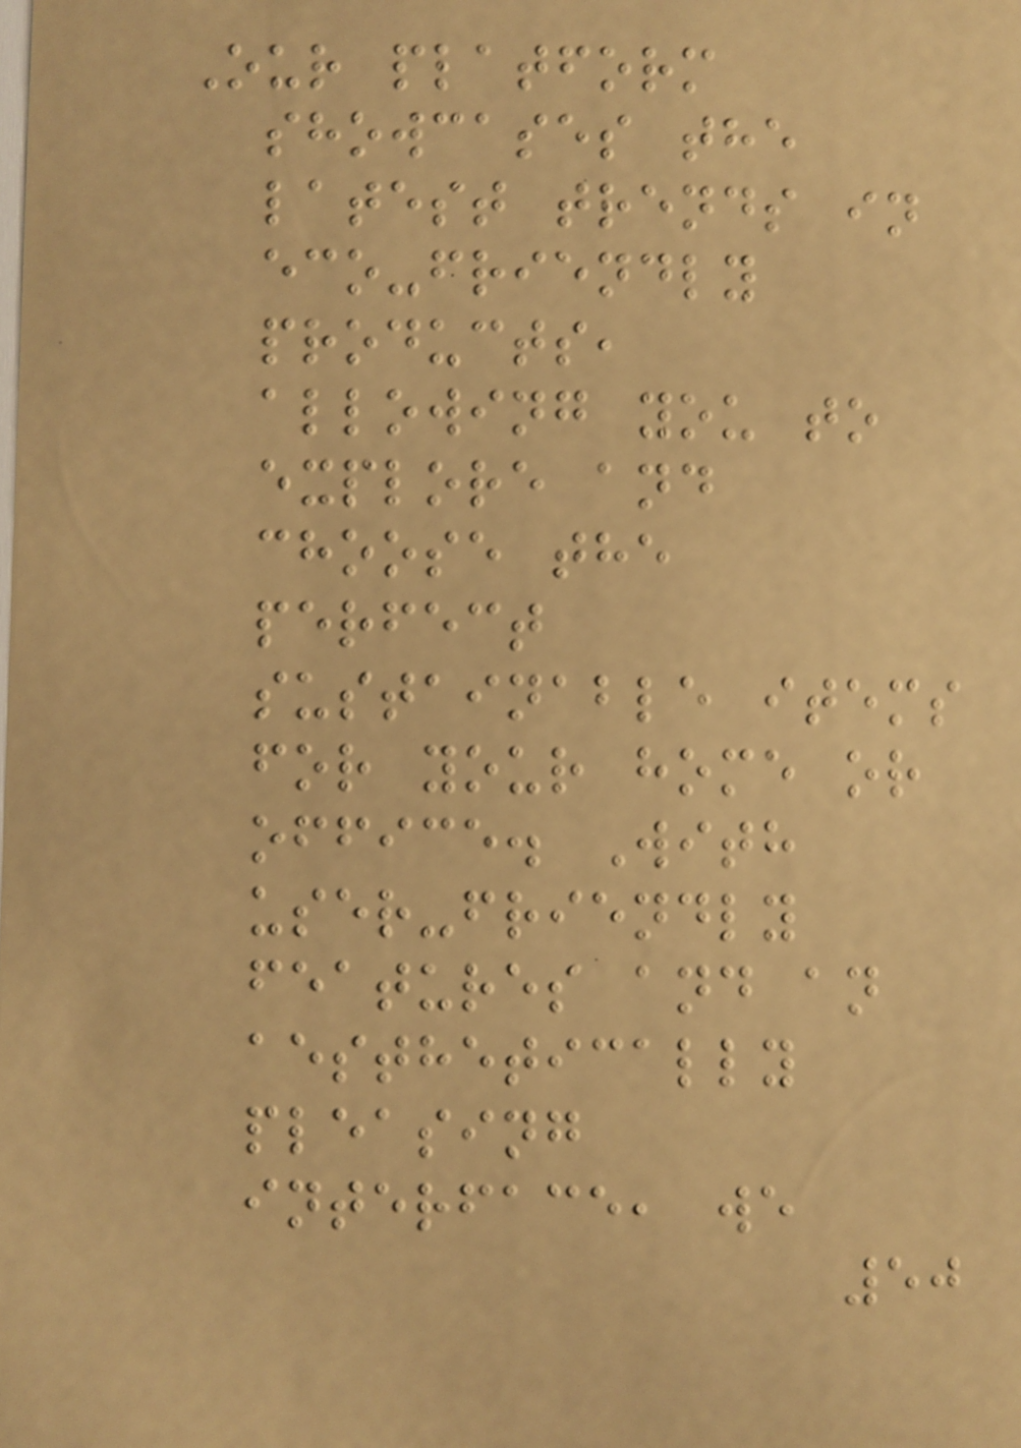Our platform
showcases the
latest trends in
eco-friendly
products,
allowing you to
explore and
choose the
perfect
sustainable items
for your home or
office. With
user-friendly
features and an
aesthetically
pleasing
interface, we
50
